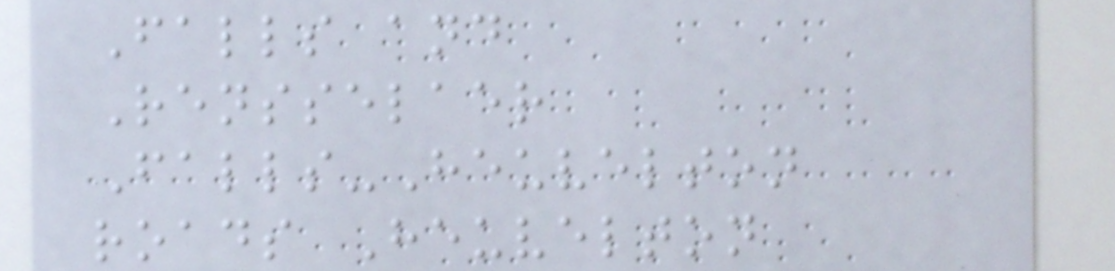Falls and
Rensselaer
Falls-Heuvelton
roads Heuvelton
